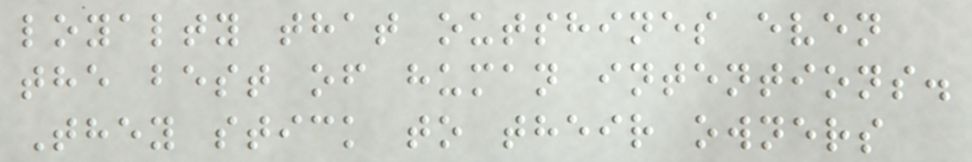loyalty that outshines even
the best of human intentions.
They stick to their owners
